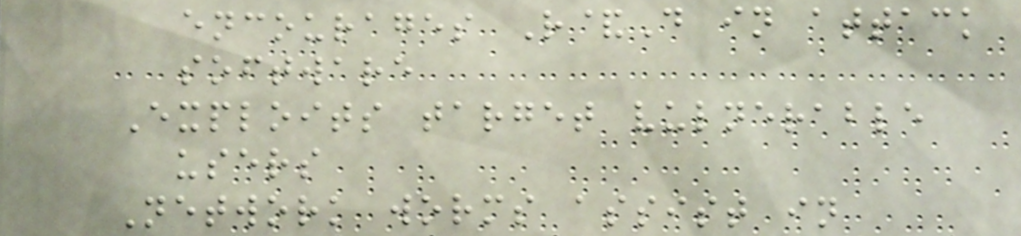encourages R&D in attack
software
Exploits target vulnerable
users
Network worms assist in
